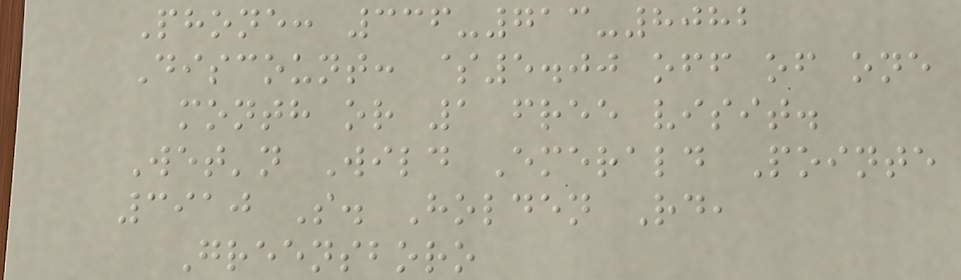Phone: 336-713-8082
Discount: $5.00 off of one
month or 1 free visit.
Wet'n Wild Emerald Pointe
3910 S. Holden Rd,
Greensboro
